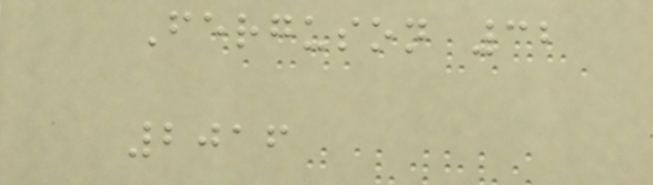Ferguson 32
2016
